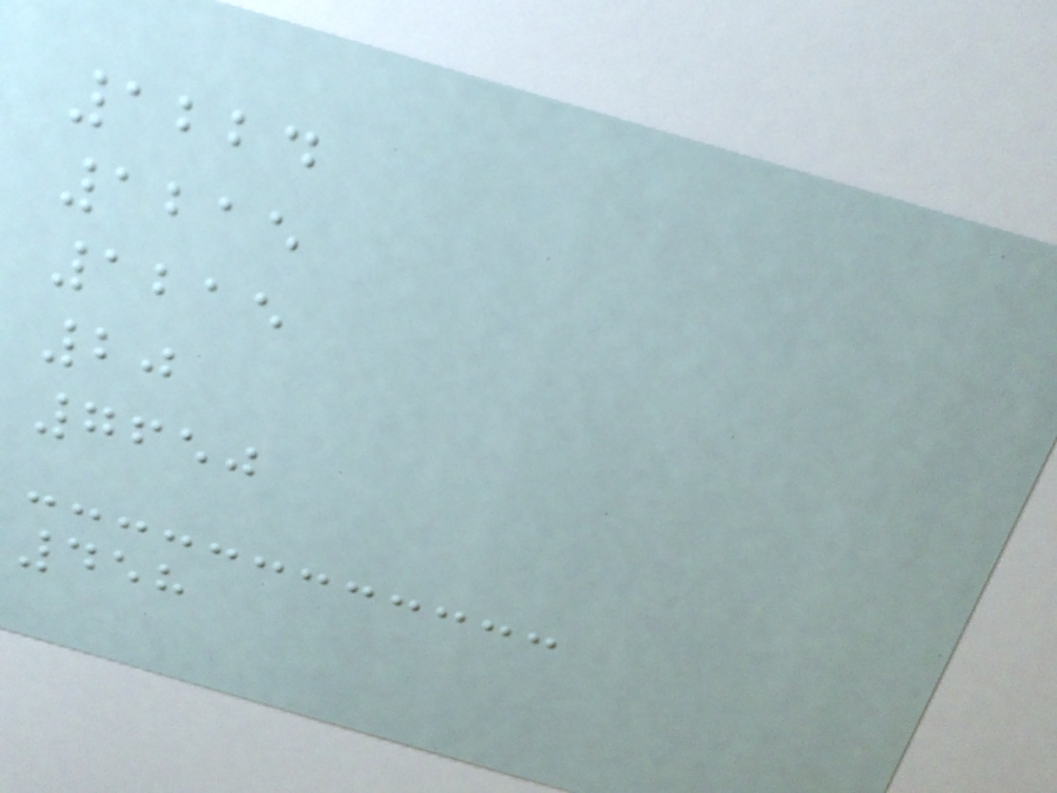1224
1215
1215
20
7650
458
